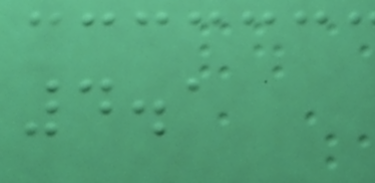4.1
